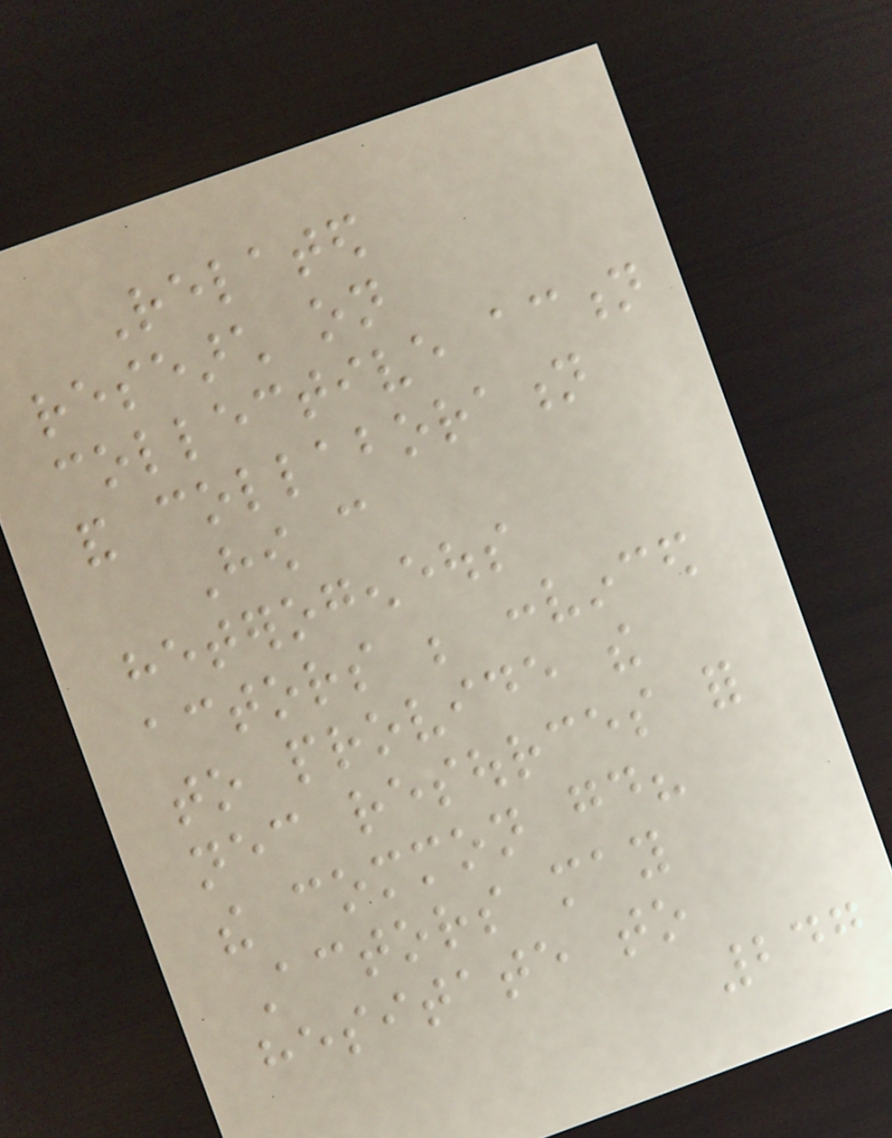Related
research on
collective action
and collaboration
How can
heterogeneous
actors be convinced
to provide the
necessary resources for
the common good?
Actors may
hesitate to
247
